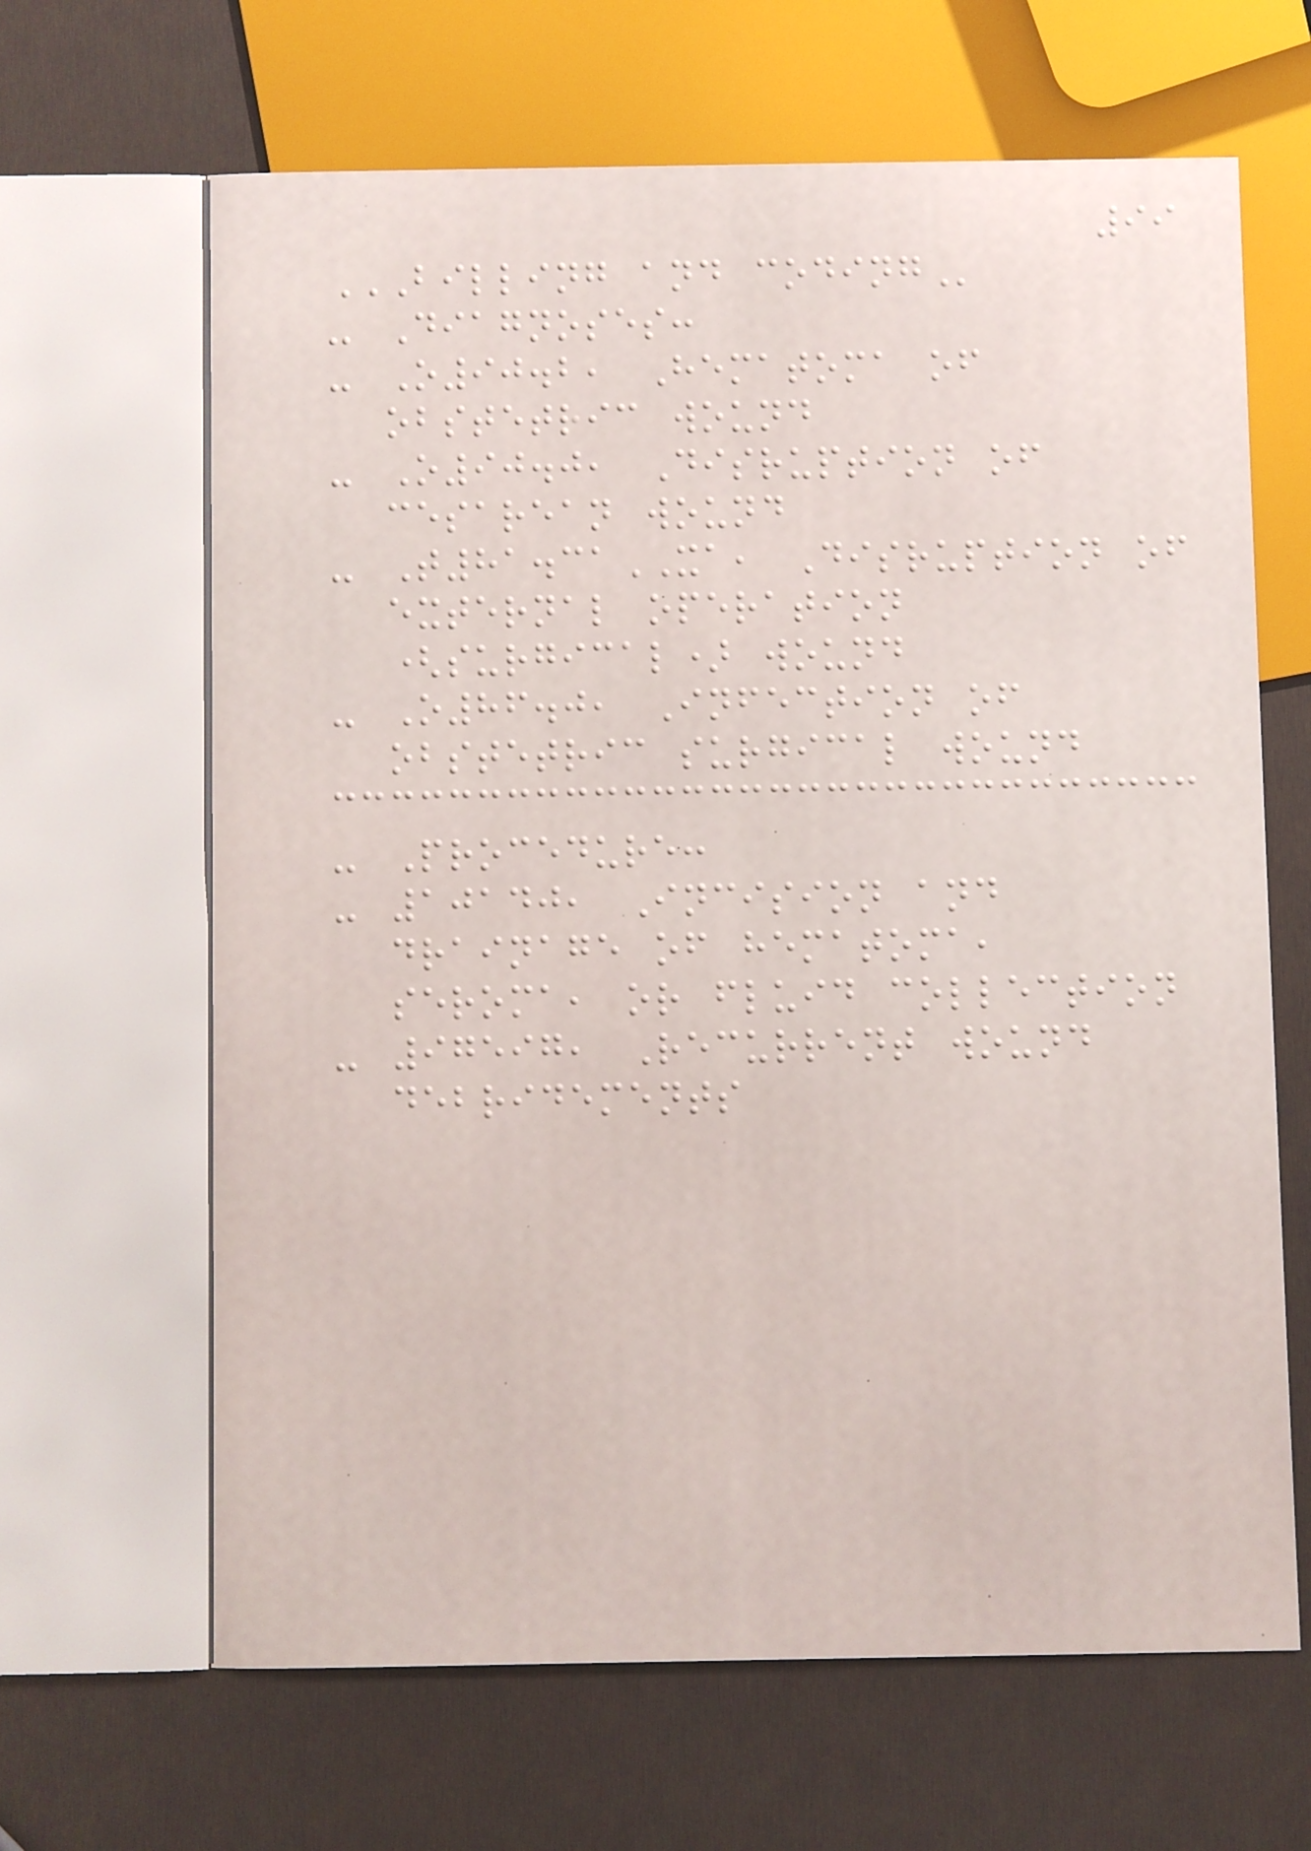99
BILLING AND CODING
- Diagnoses:
- O90.2, Hematoma of
obstetric wound
- O90.0, Disruption of
cesarean wound
- T81.31XA, Disruption of
external operation
(surgical) wound
- O86.0, Infection of
obstetric surgical wound
- Procedure:
- 10140, Incision and
drainage of hematoma,
seroma, or fluid collection
- 97597, Recurrent wound
debridements
